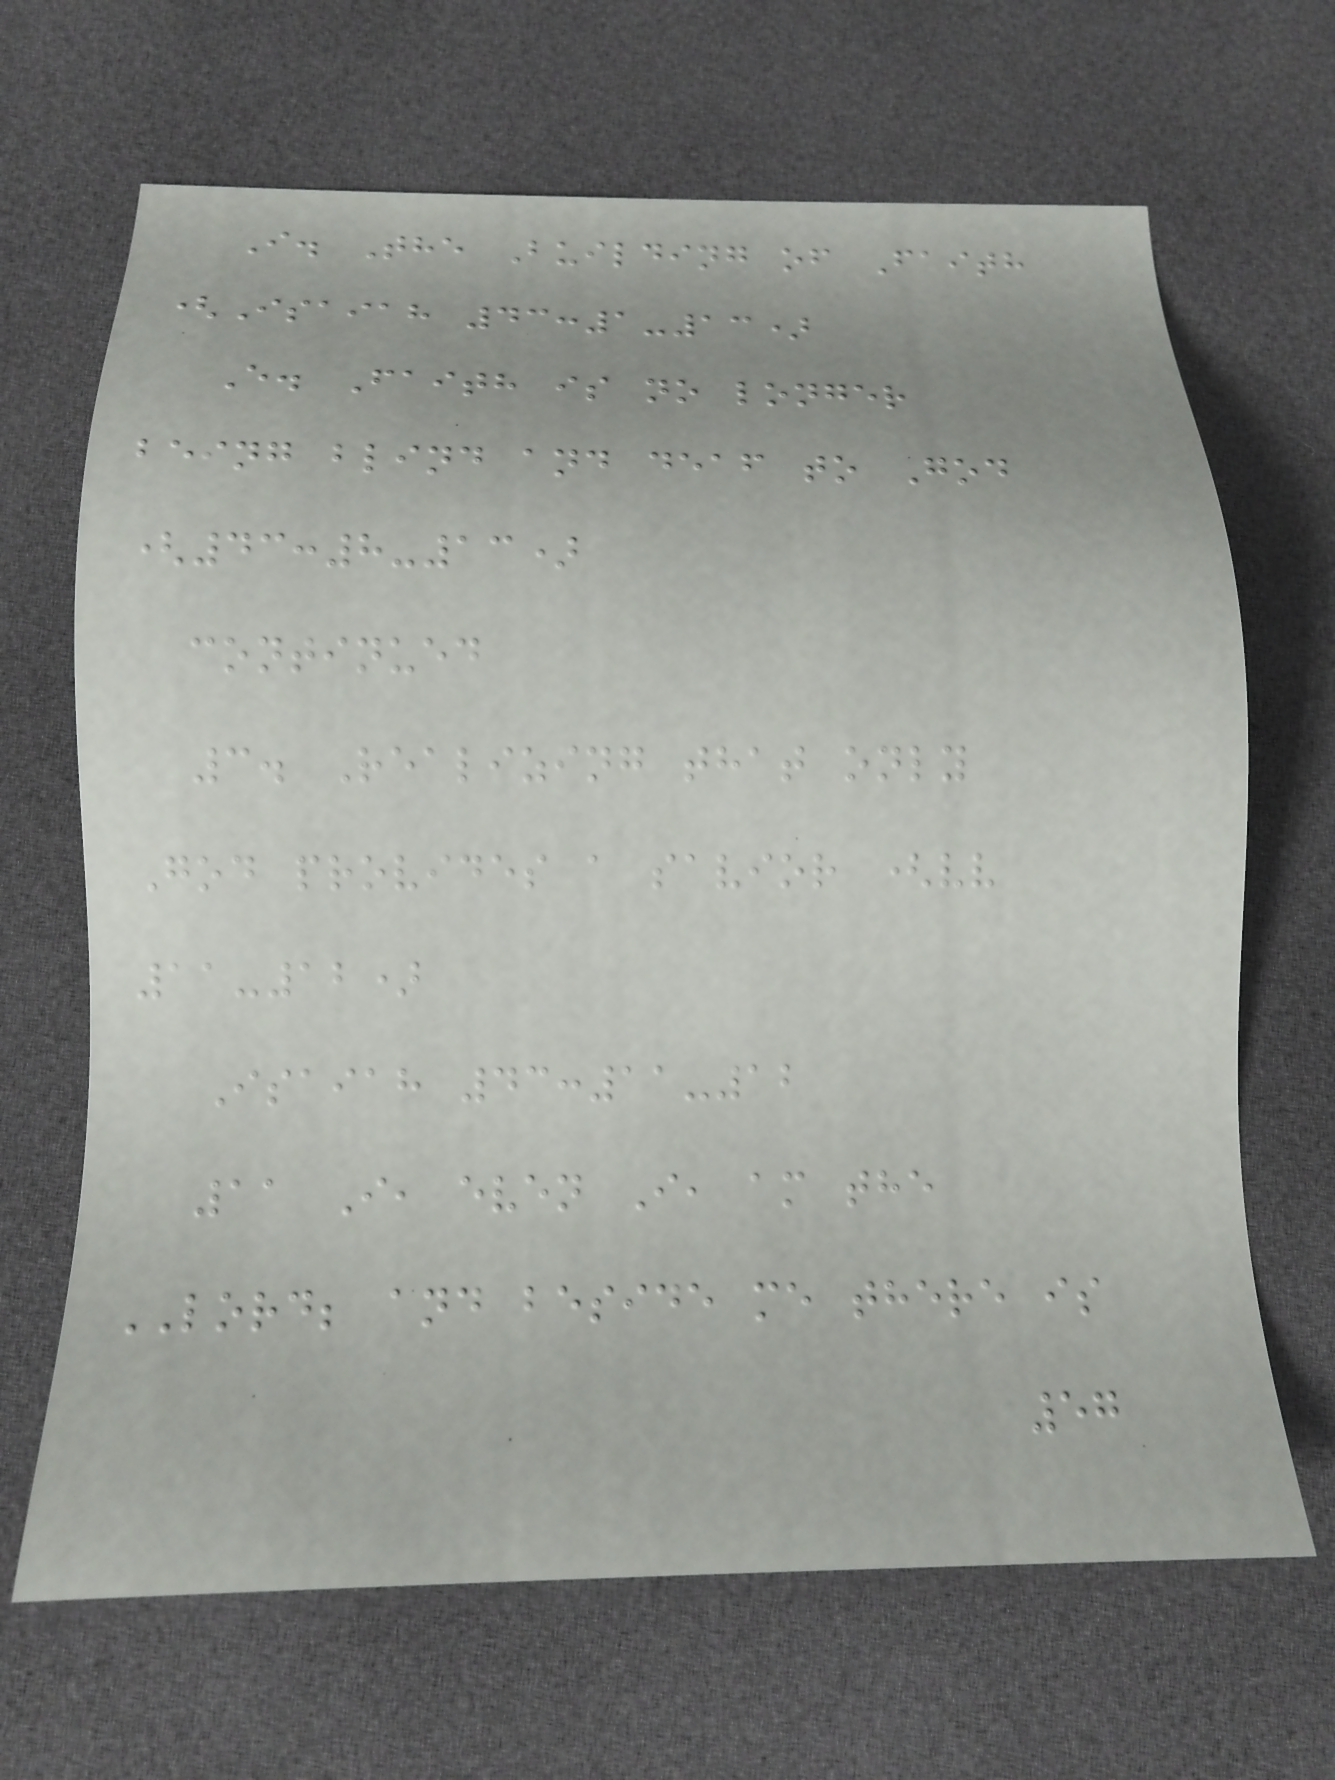I. The Building of Faith
(Isaiah 43:1-13)
E. Faith is no longer
being blind and deaf to God
(43:8-13)
continued
3. Realizing that only
God provides a savior (vv
11-12)
Isaiah 43:11-12
11 I, even I, am the
LORD; and beside me there is
57
